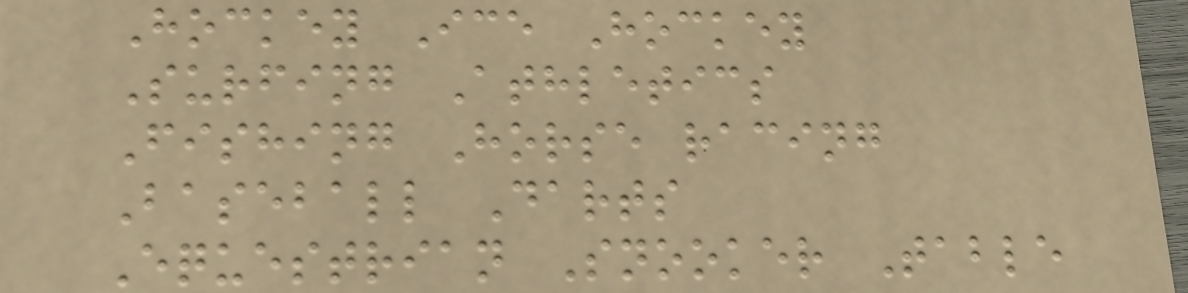Hockey Ice Hockey
Surfing Athletics
Fishing Horse racing
Baseball Darts
Equestrian Snooker Table
